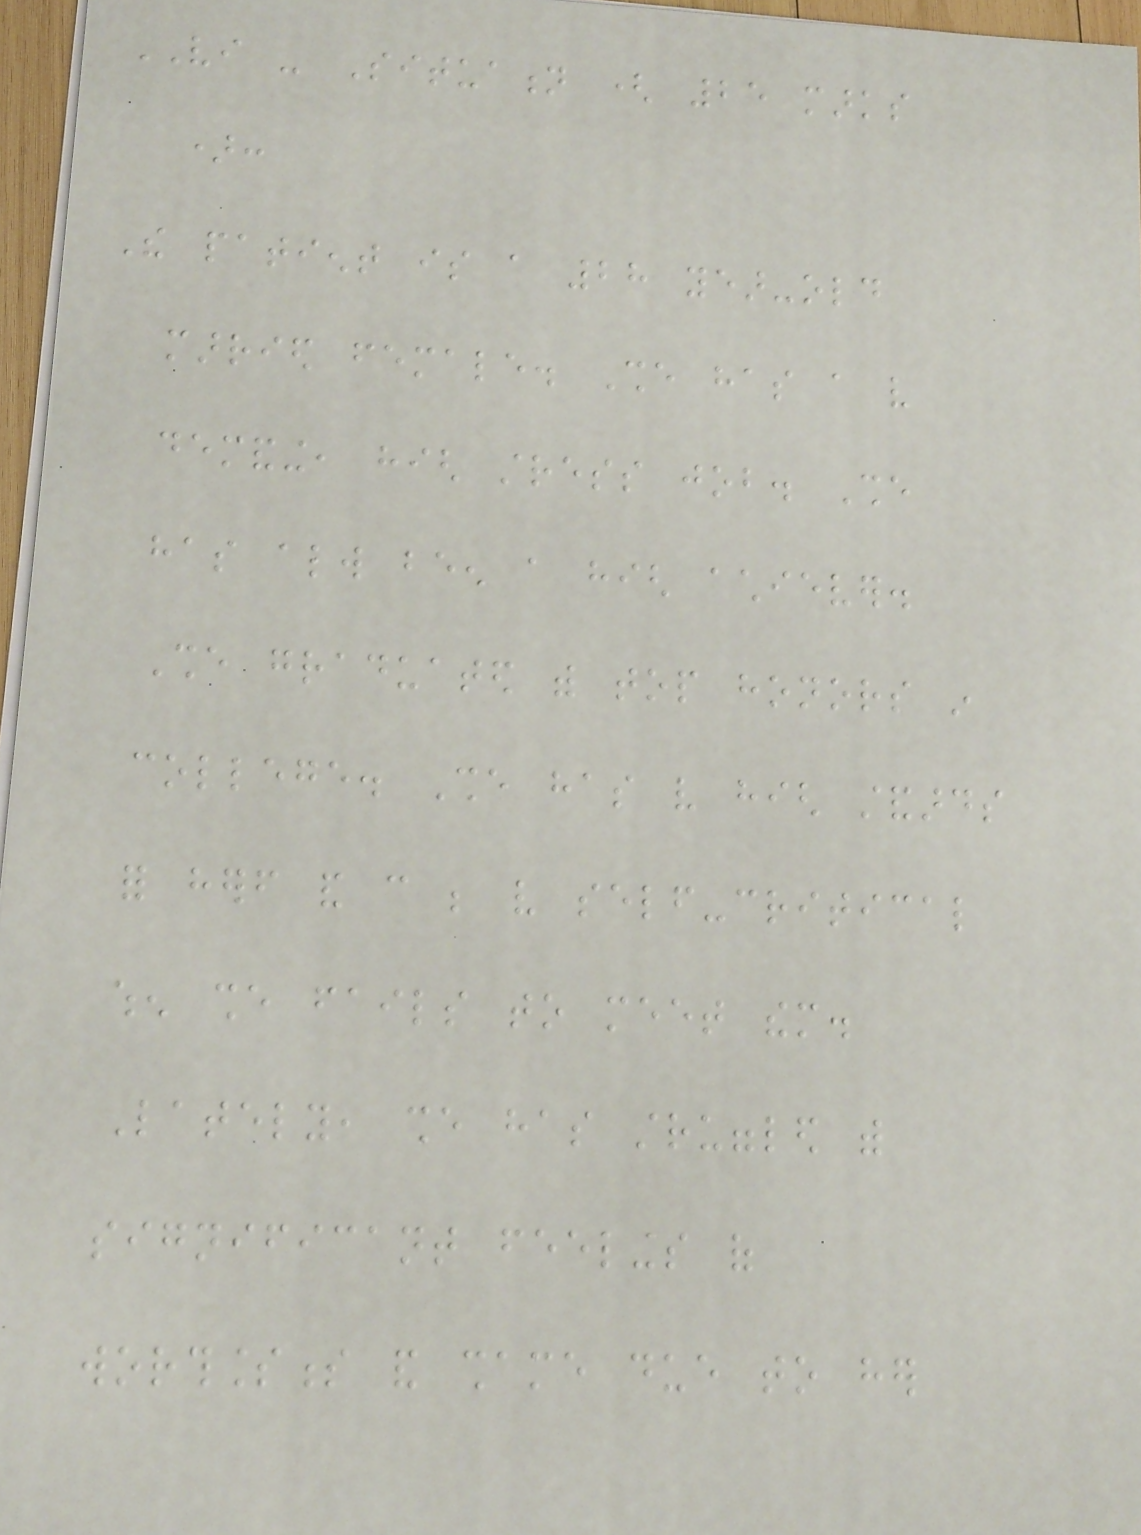VI - Situation ( 25 marks
):
The patient is a 28 year-old
married female. She has a very
demanding, high stress job. She
has always been a high achiever.
She graduated with top honors in
college. She has very high standards
for herself and can be very self-critical
when she fails to meet them.
Lately, she has struggled with
significant feelings of
worthlessness and shame due to her
